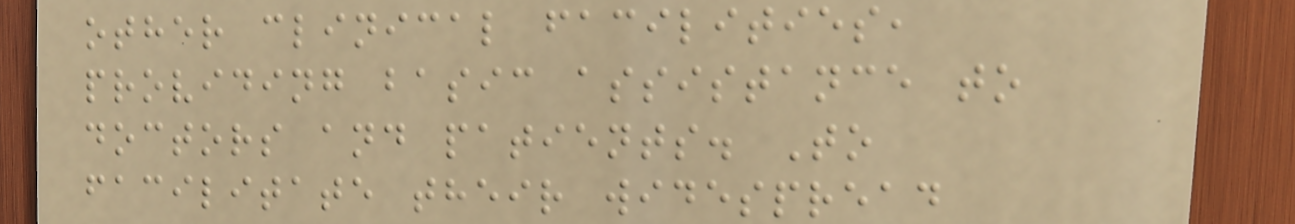other clinical facilities,
providing basic assistance to
doctors and patients. To
facilitate their widespread
